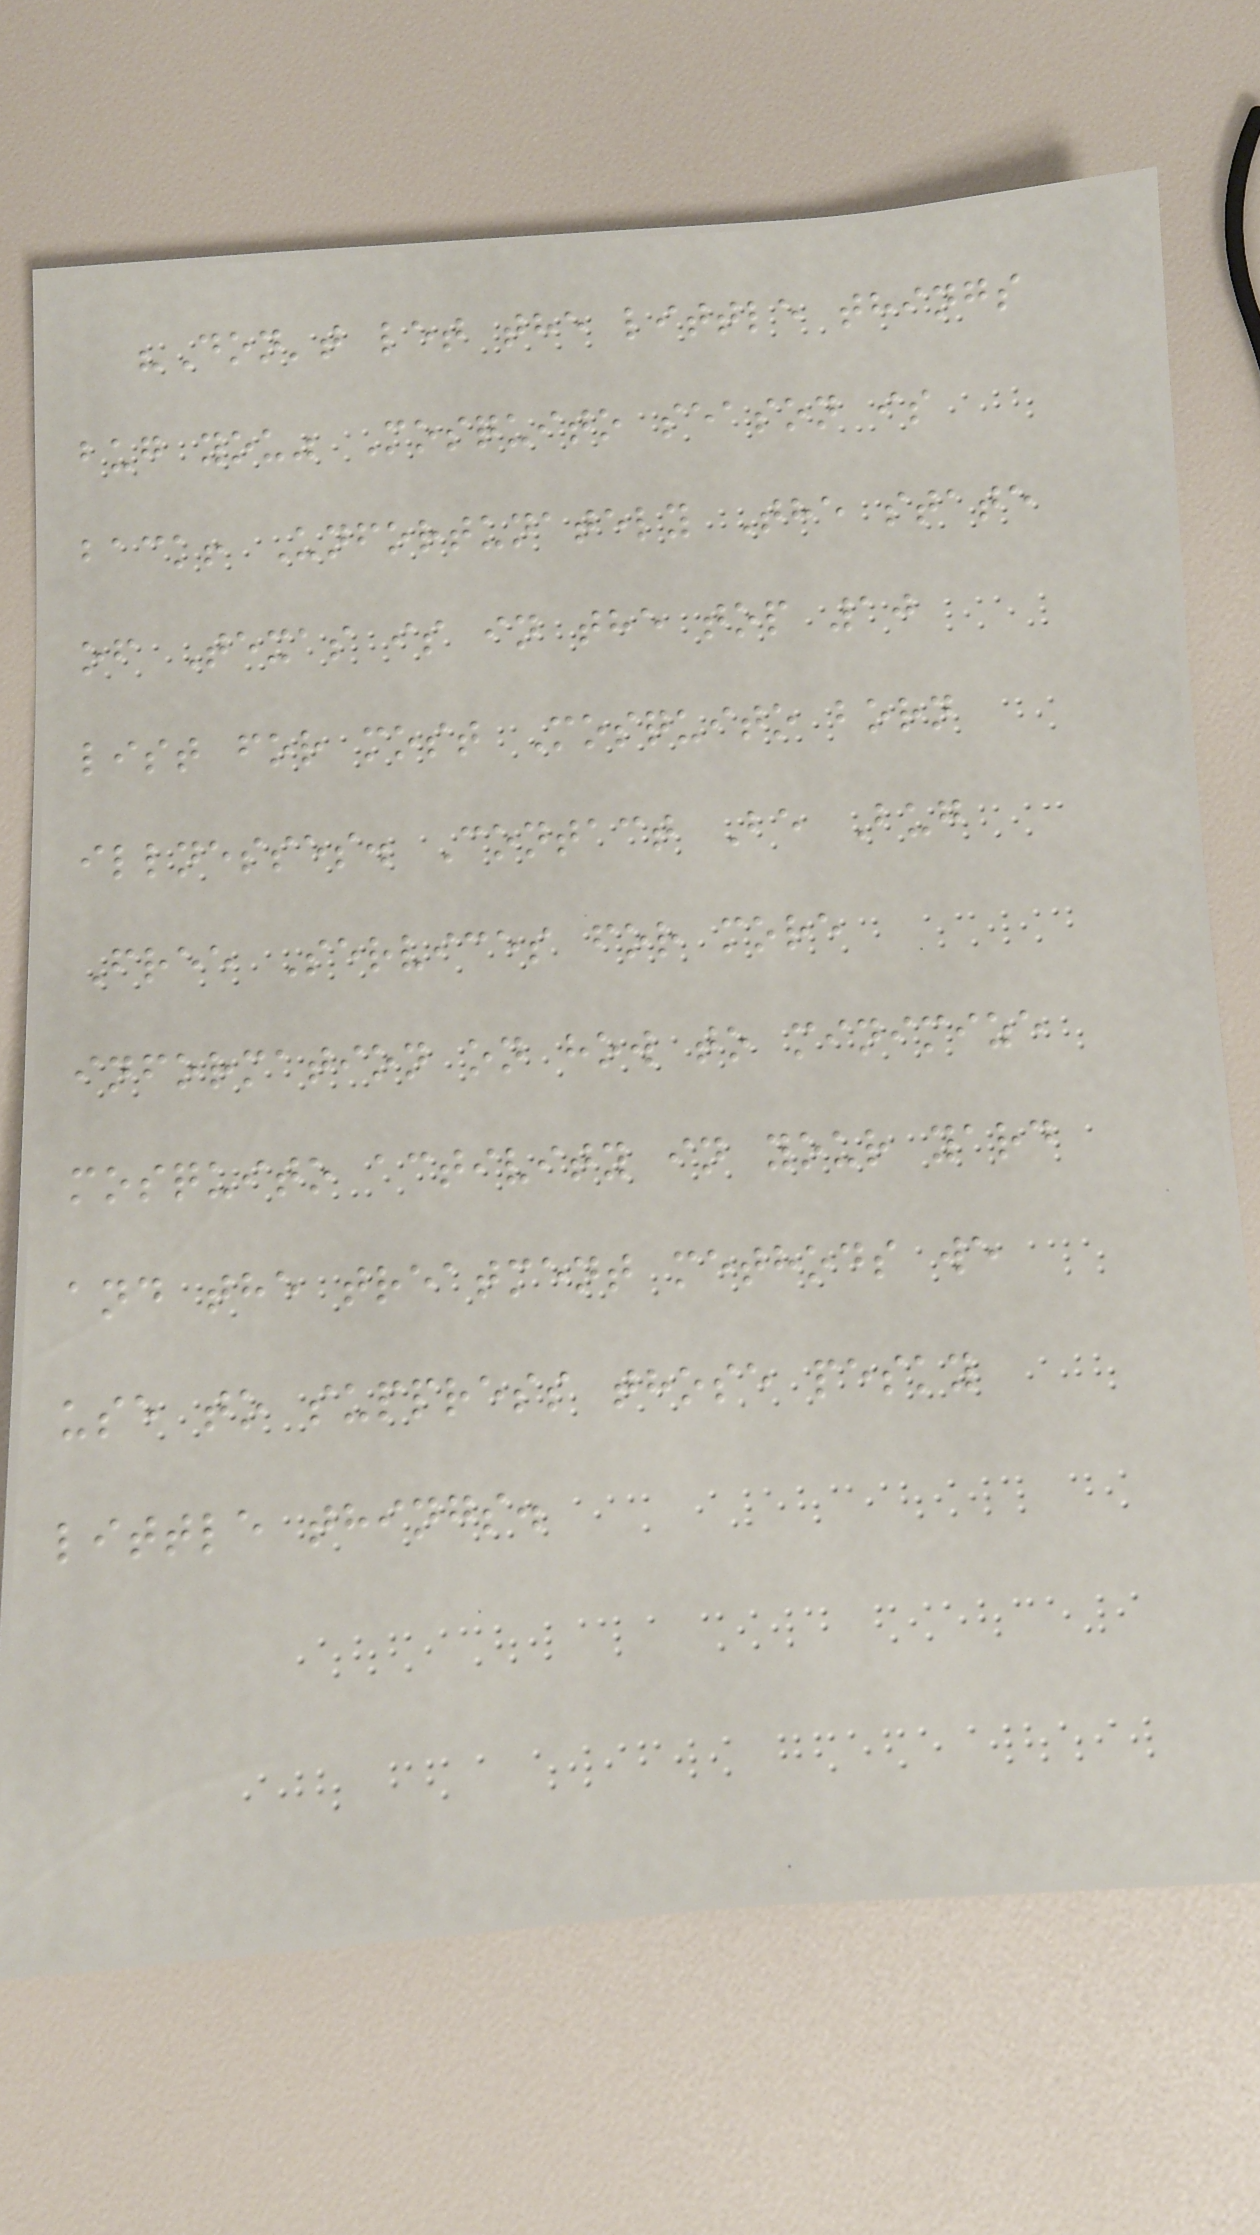"Don't let the little things
bug you" Mosquito season is
back! Unfortunately The state
of Texas is in the top 10
list for most Mosquito born
illnesses. Contact Be Bug
Free Services for more
information on how to minimize
mosquito activity in your yard
and the treatment methods we
use to suppress those pesky
little things.
